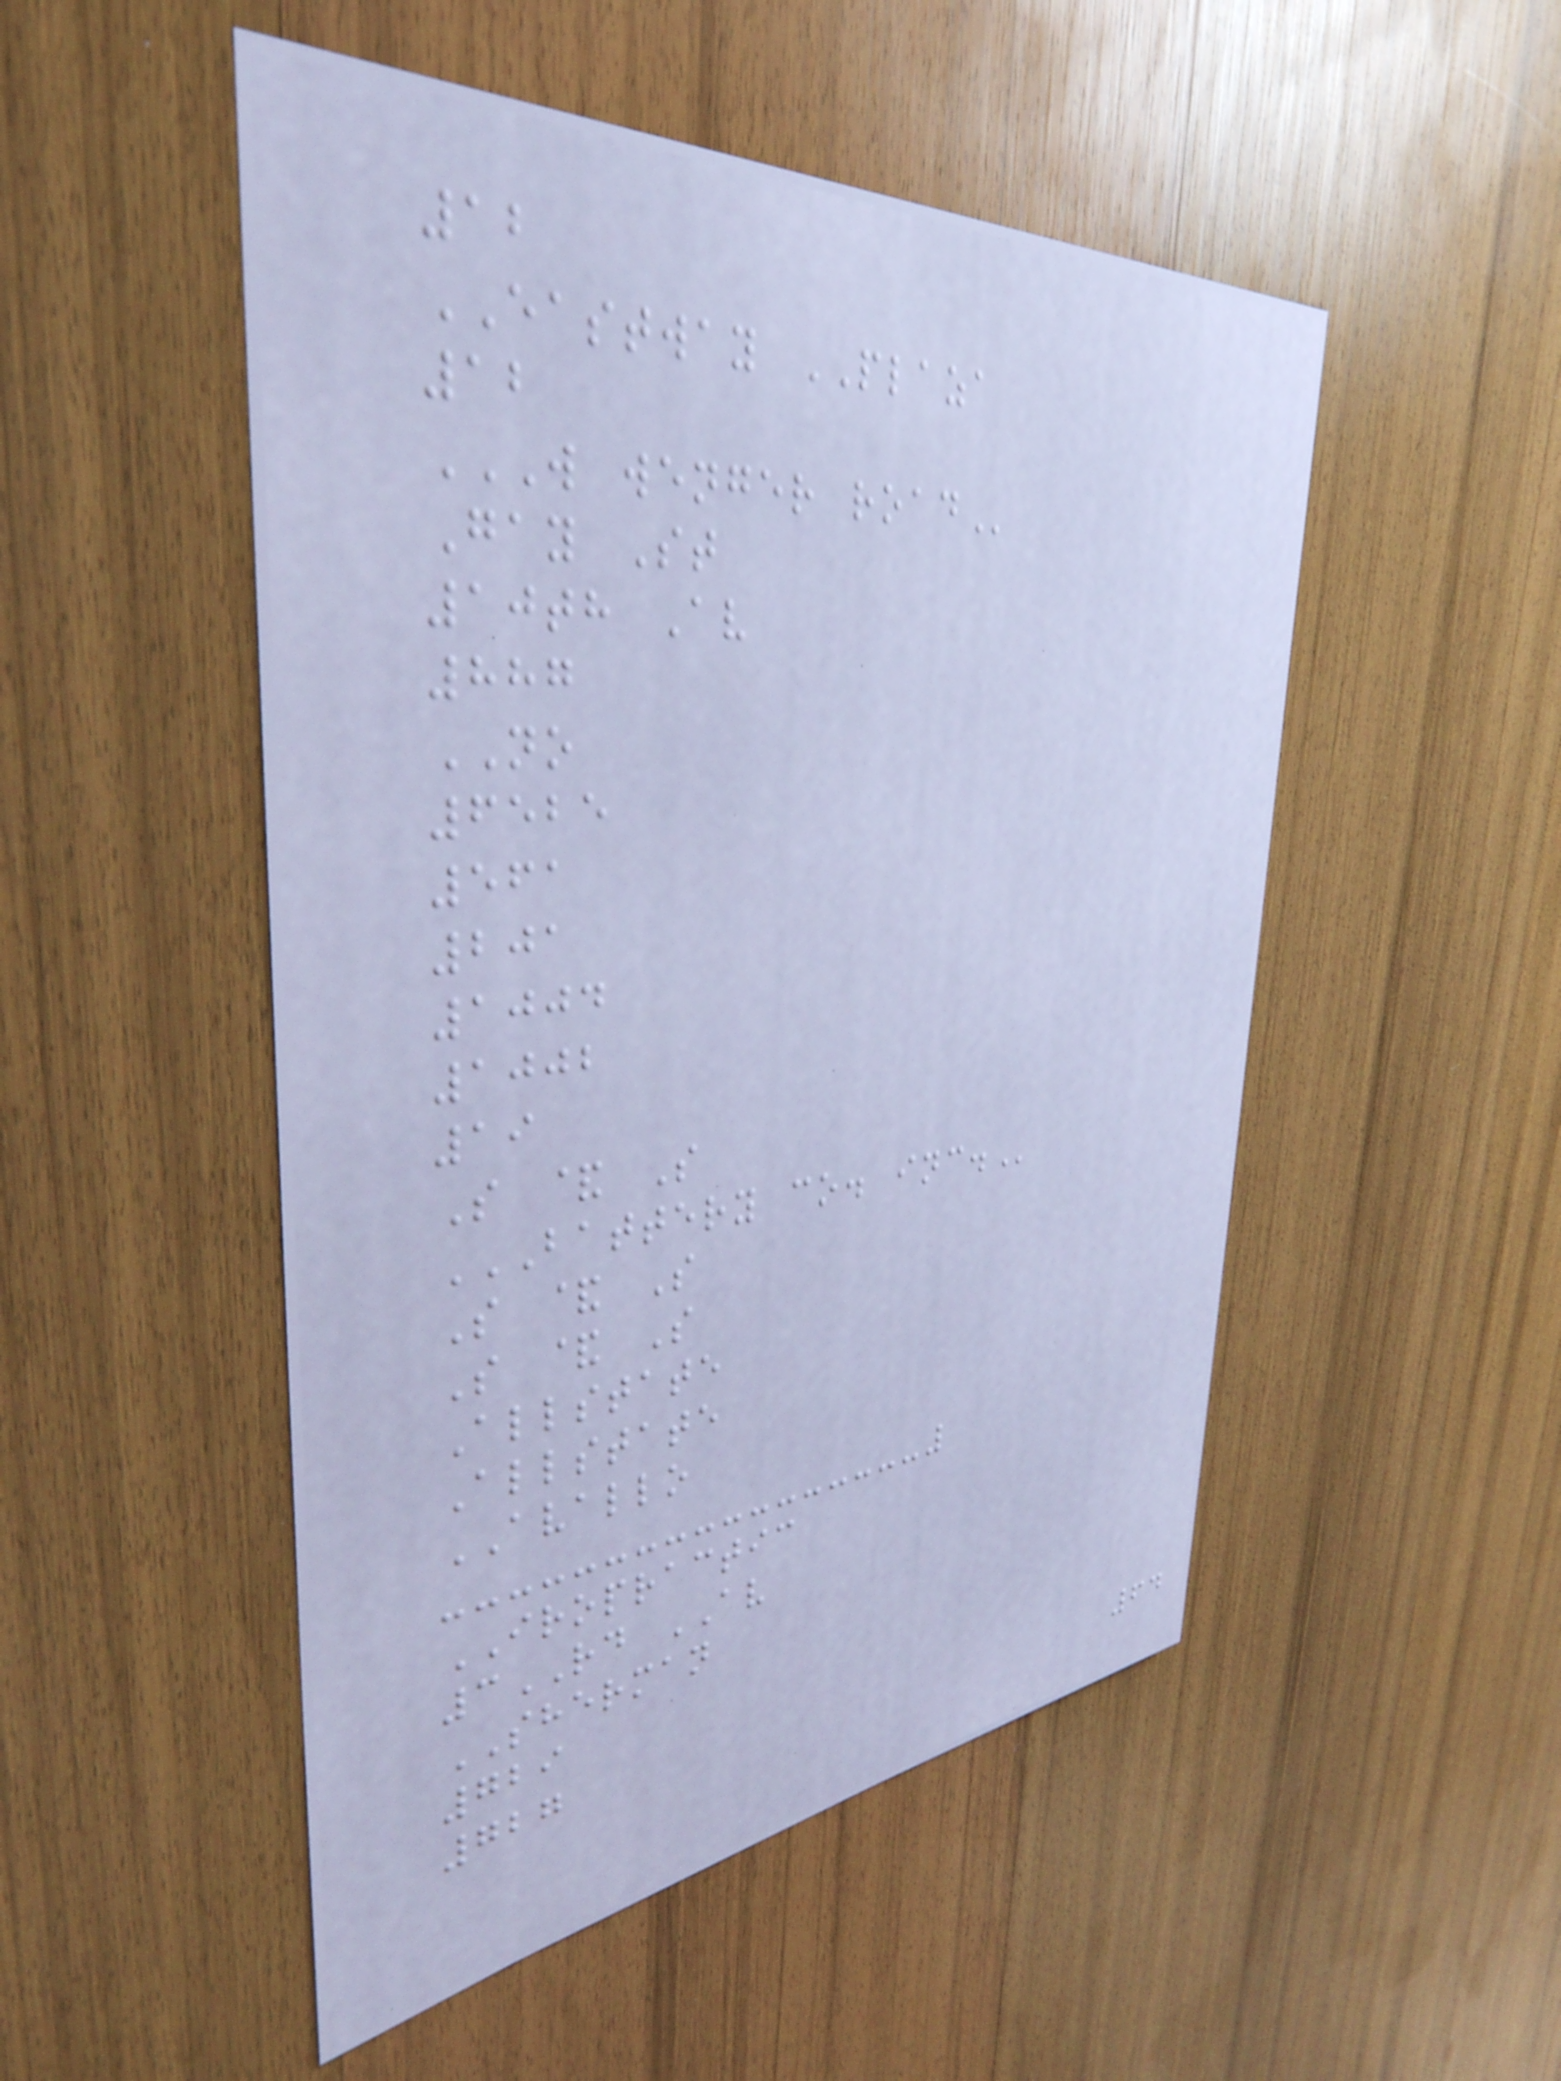12
EASTWAY PLAZA
12
W WENGER ROAD
Gay St
10th Av
887
NO
6525
561
201
1004
1002
19
S & S
BATTERY CO. INC.
S & S
S & S
Allstate
Allstate
AVALLO
IROPRACTIC
3RD AV
SHERMAN
729
727
64
